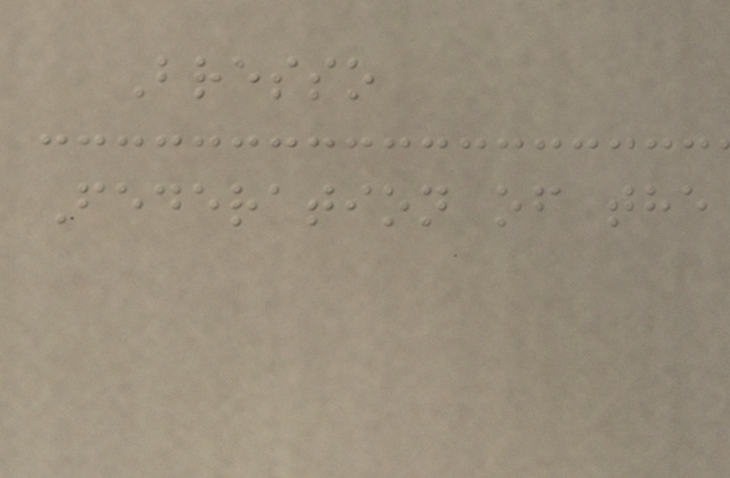Bresso
Federation of the
